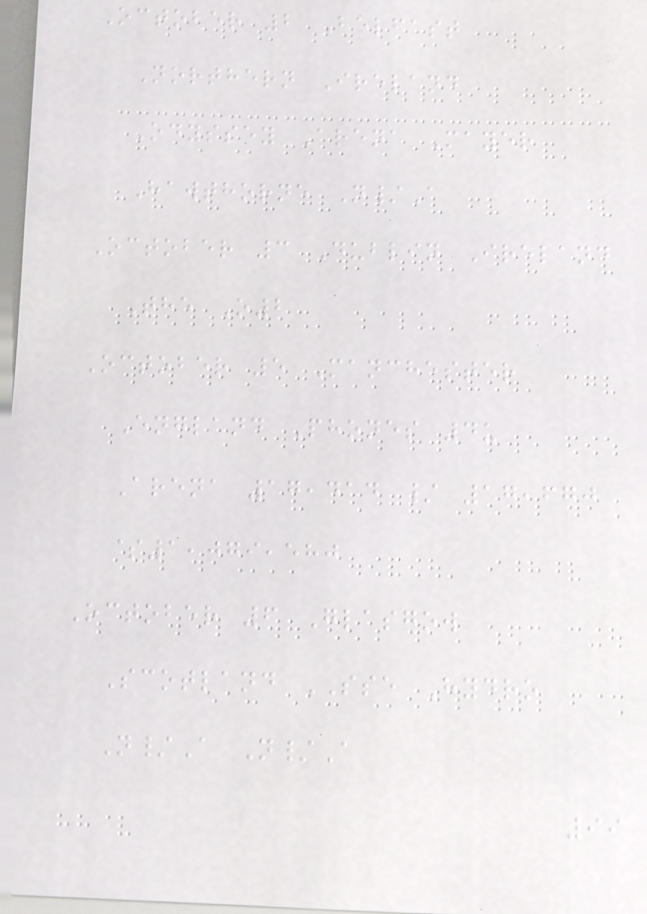October 2 Belfast
Northern Ireland
Odyssey Arena Mayer
Hawthorne N/A
October 3 Dublin Ireland
The O2
October 5 Manchester
England Phones 4u
Arena 17,414 / 17,670
$1,079,580
October 6 Glasgow
Scotland SSE Hydro
N/A N/A
99
